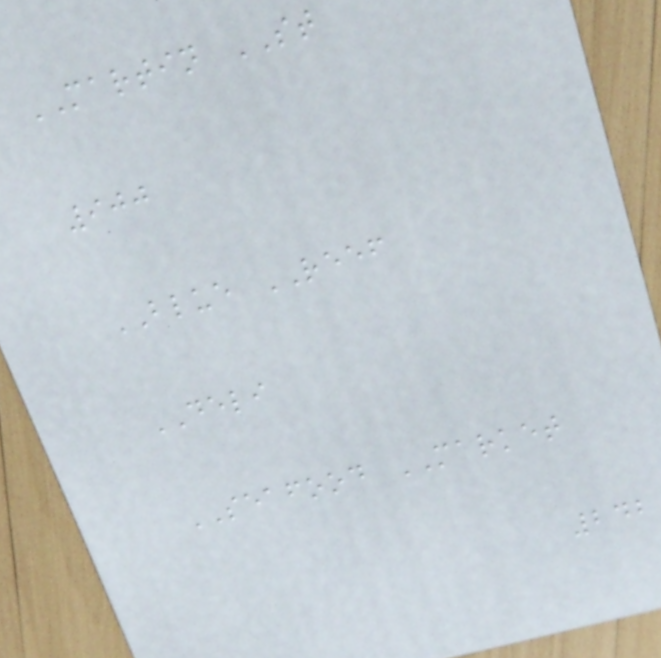MARTIN ST
900
BLUE REEF
DELI
SEAFOOD MARKET
242
